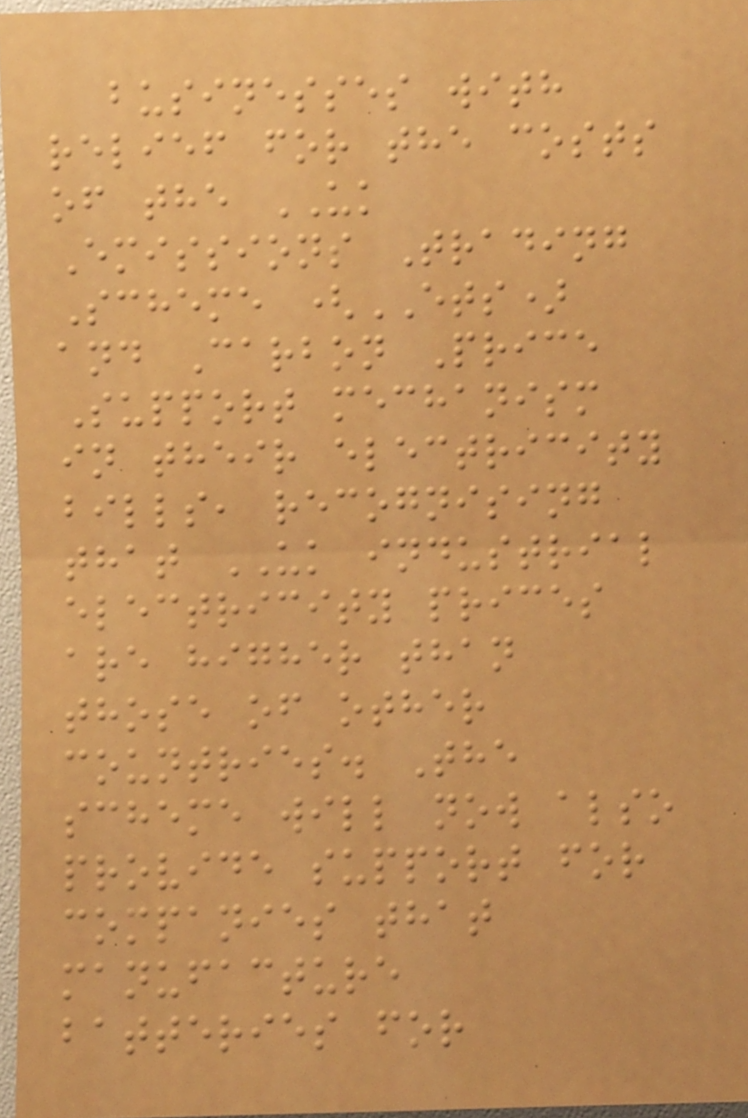businesses with
relief for the costs
of the UK
Emissions Trading
Scheme (ETS)
and Carbon Price
Support mechanism
in their electricity
bills, recognising
that UK industrial
electricity prices
are higher than
those of other
countries. The
scheme will now also
provide support for
companies that
manufacture
batteries for
